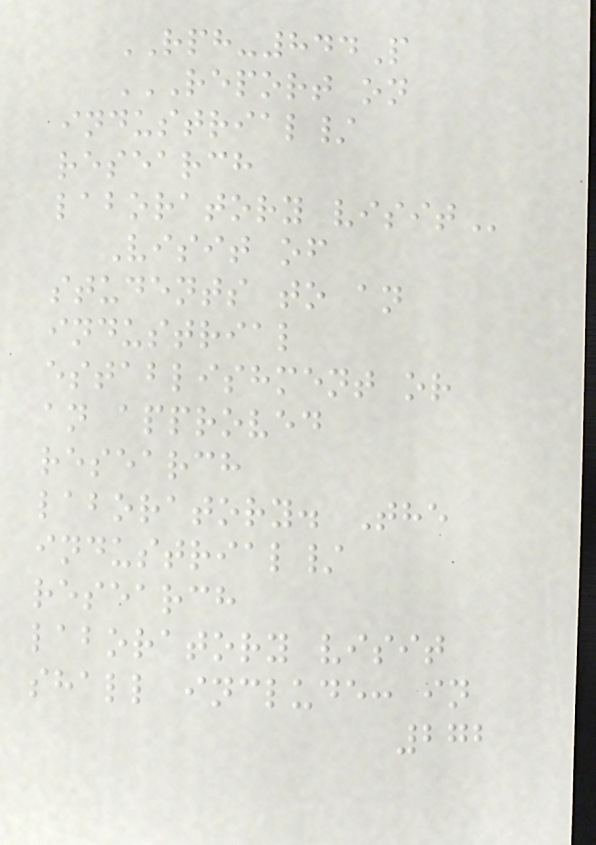RPH-844P
REPORT ON
INDUSTRIAL/
RESEARCH
LABORATORY VISIT
Visit of
students to an
industrial
establishment or
an approved
research
laboratory. The
industrial/
research
laboratory visit
shall include: in
272
